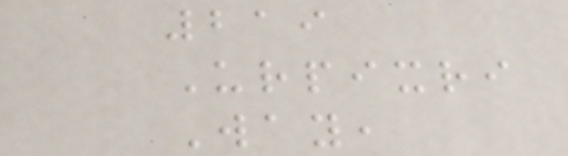219
Urpixri
Way,
